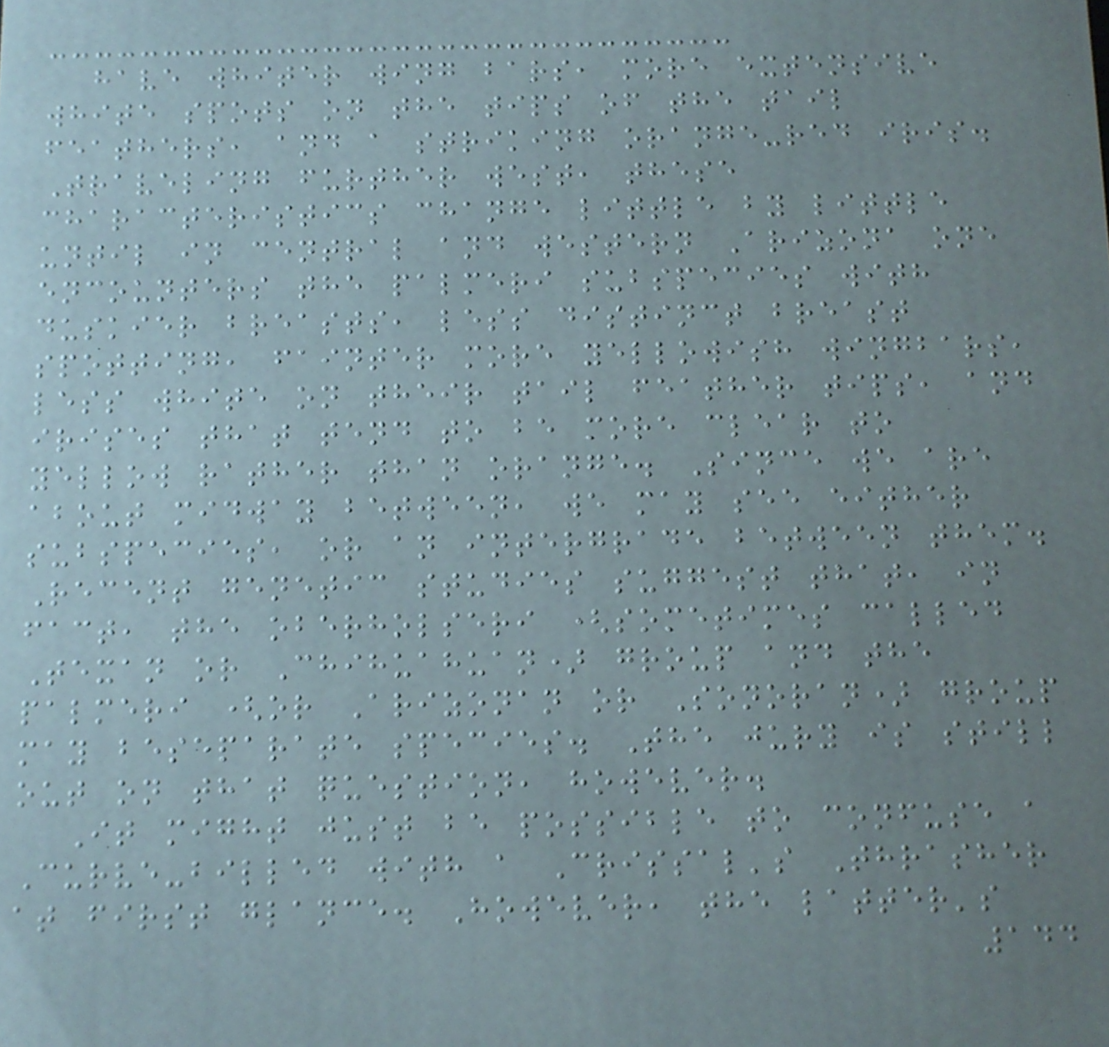have whiter wing bars, more extensive
white spots on the tips of the tail
feathers, and a striking orange-red iris.
Traveling further west, these
characteristics change little by little
until in central and western Arizona one
encounters the palmeri subspecies with
duskier breasts, less distinct breast
spotting, fainter more yellowish wingbars,
less white on their tail feather tips, and
irises that tend to be more clear to
yellow rather than orange. Since we are
about midway between, we may see either
subspecies, or an intergrade between them.
Recent genetic studies suggest that, in
fact, the oberholseri (sometimes called
Texan or Chihuahuan) group and the
palmeri (or Arizonan or Sonoran) group
may beseparate species. The jury is still
out on that question, however.
It might just be possible to confuse a
Curve-billed with a Crissal's Thrasher
at first glance. However, the latter's
144
